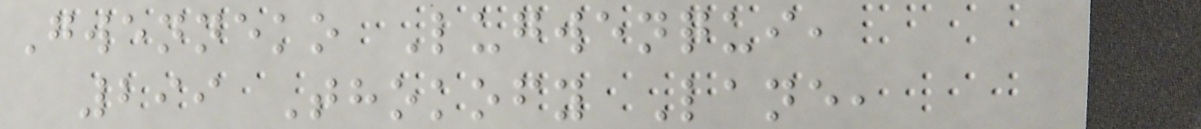Gwenneko Lugwenqui,
299 Thokofy Lane,
